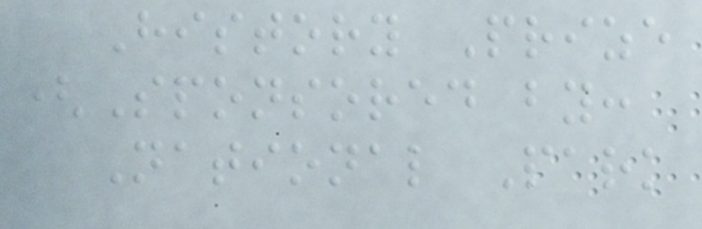History Prize
(Sponsored by:
National Park
